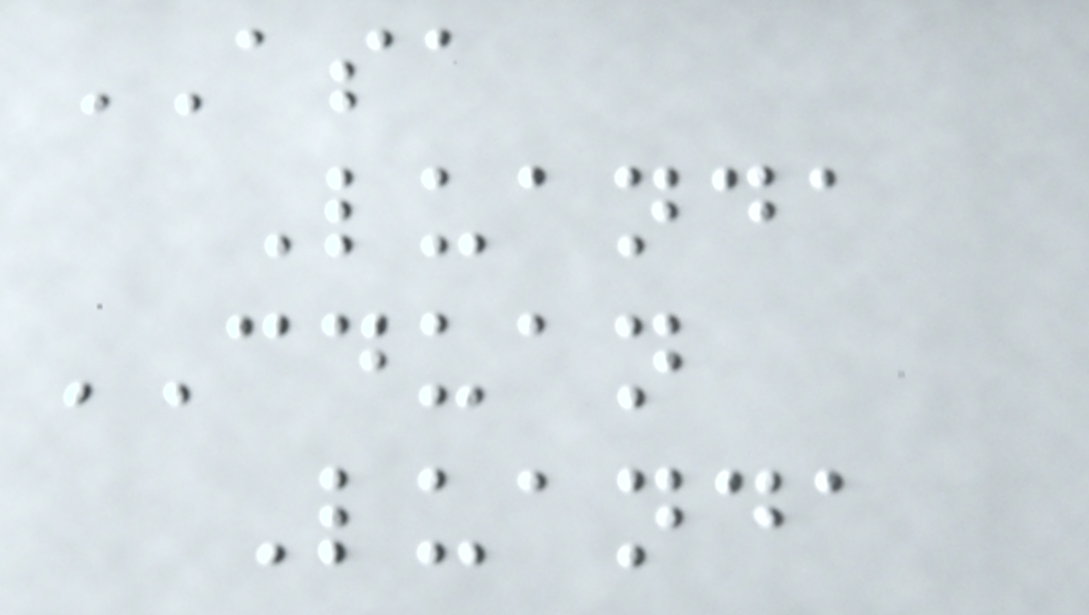ASA
Luanda
CDUAN
Luanda
